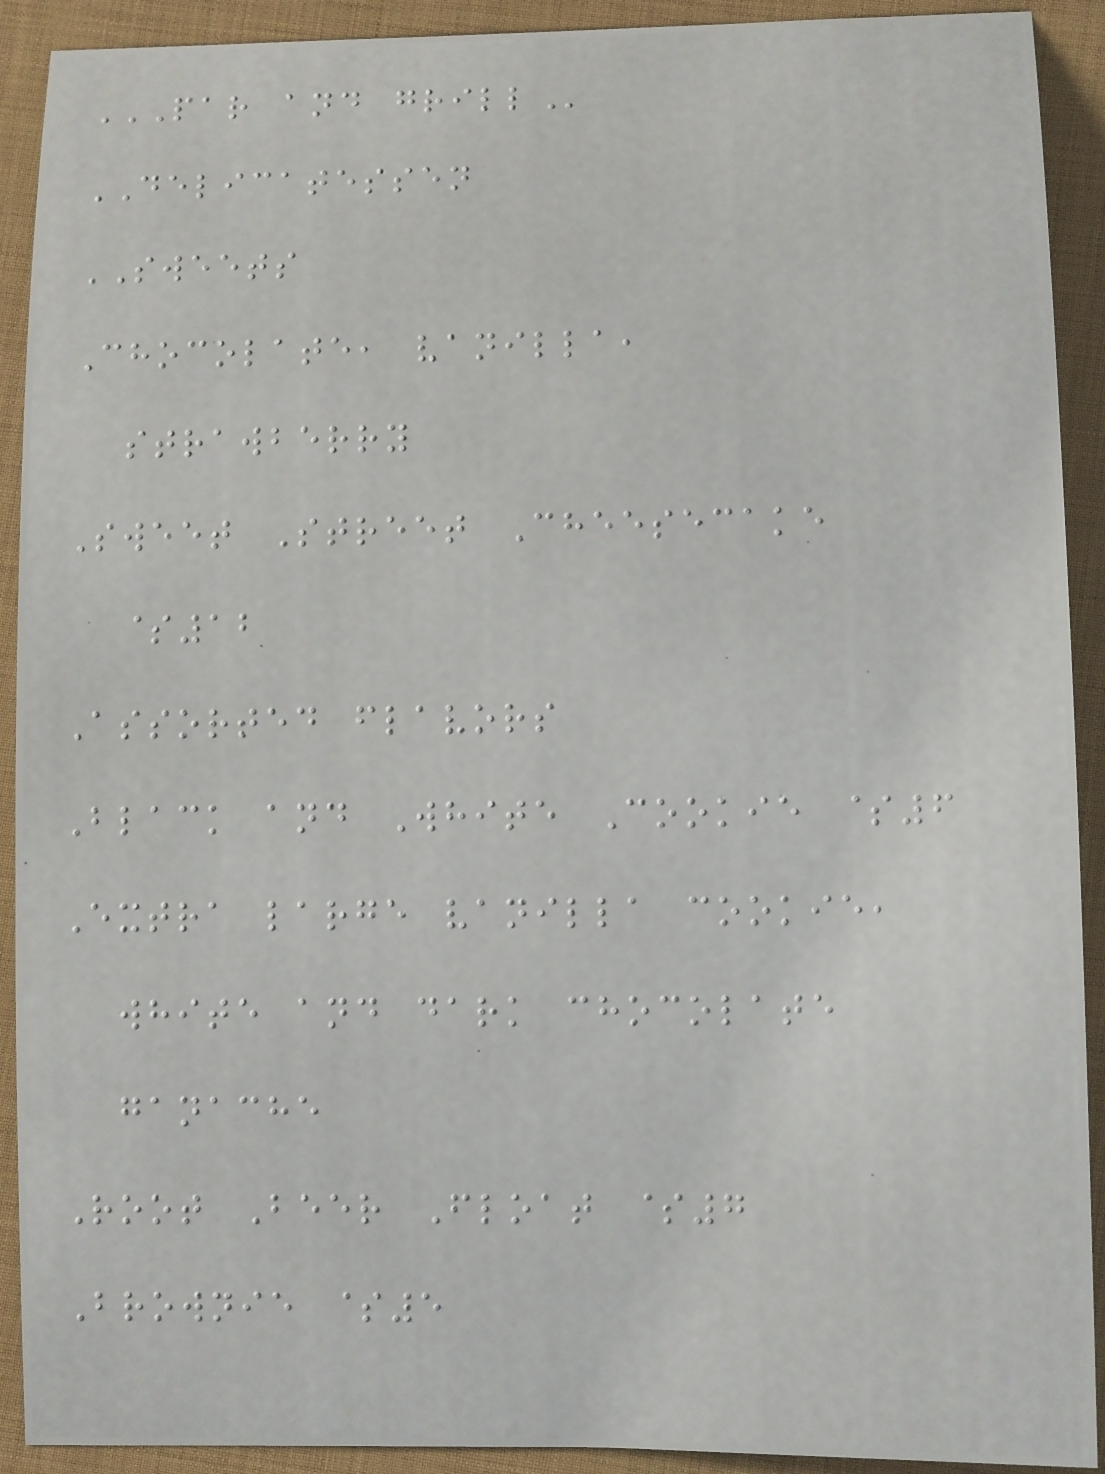PAR AND GRILL
DELICATESSEN
SWEETS
Chocolate, vanilla,
strawberry
Sweet Street Cheesecake
$12
Assorted flavors
Black and White Cookie $6
Extra large vanilla cookie,
white and dark chocolate
ganache
Root Beer Float $7
Brownie $5
